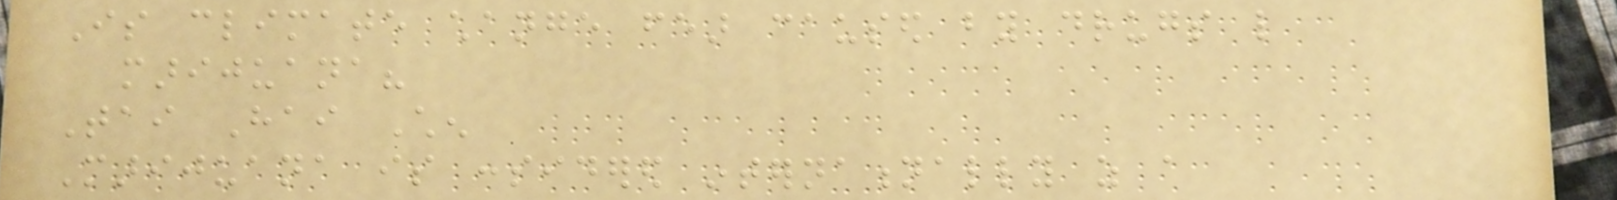Is climate change fear caused by drugs like
marijuana?
Tai Hai Chen
Marijuana is considered internationally as a
